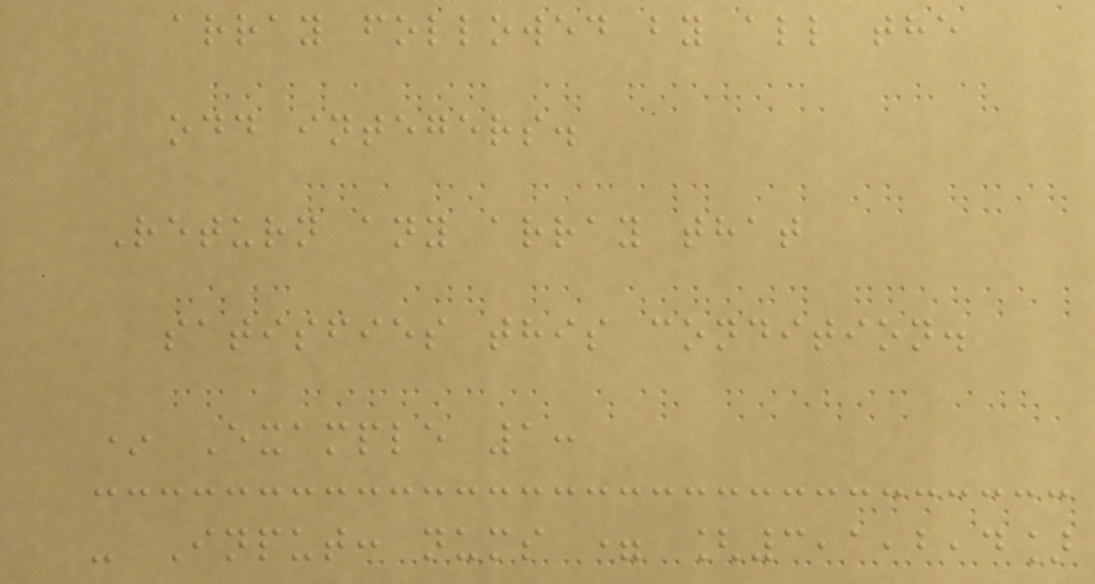array followed by all the
odd integers.
Return any array that
satisfies this condition.
* Example 1:
- Input: nums = [3,1,2,4]
